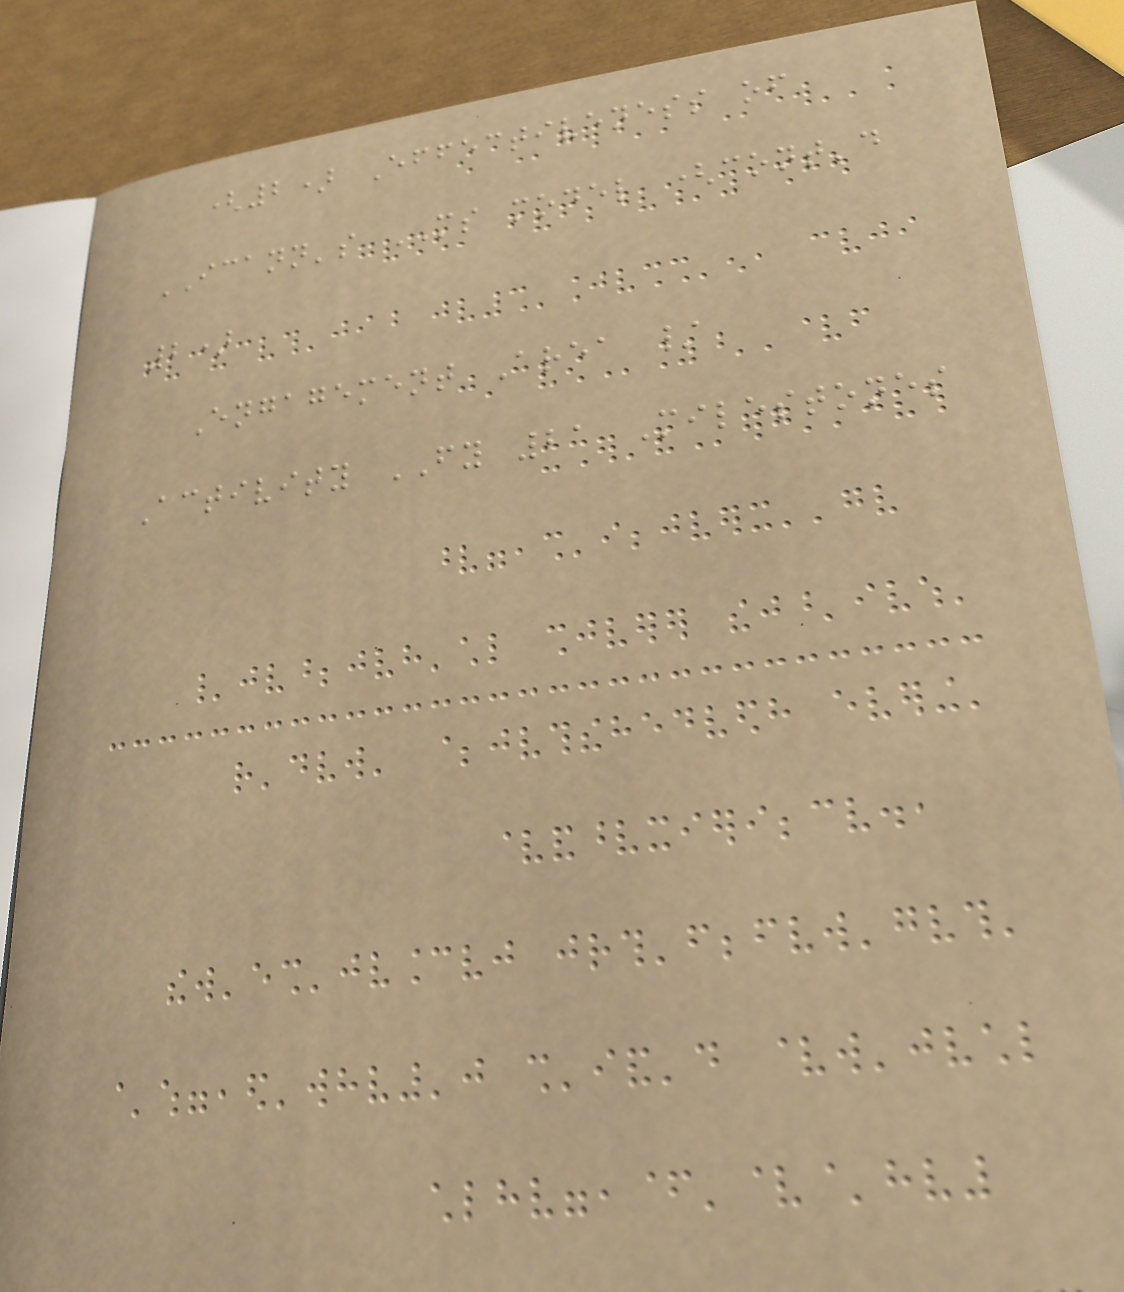(2) Effectiveness of
ICANN's MS model (cont'd
2)
Engagement Area /
Activity FY 21 Milestones
